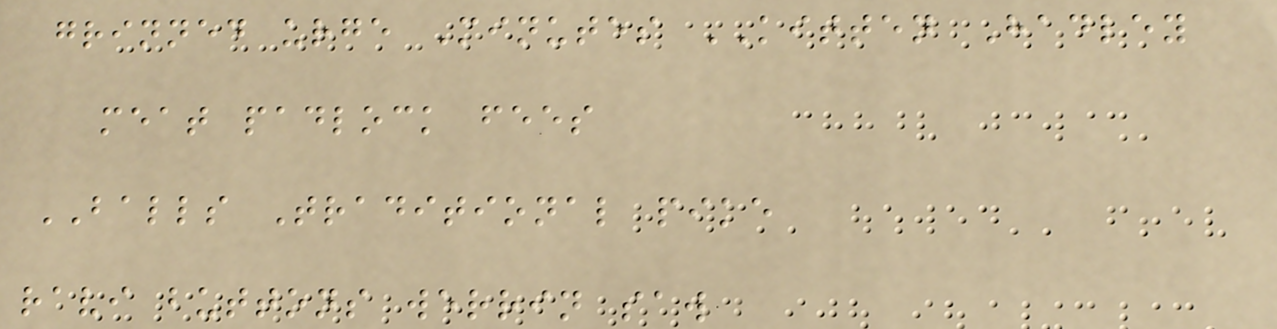grinned urge Minutes KITTEN Hadley
meat padlock fees
BALLS Traditional pike
ravi buttons werrin saw
